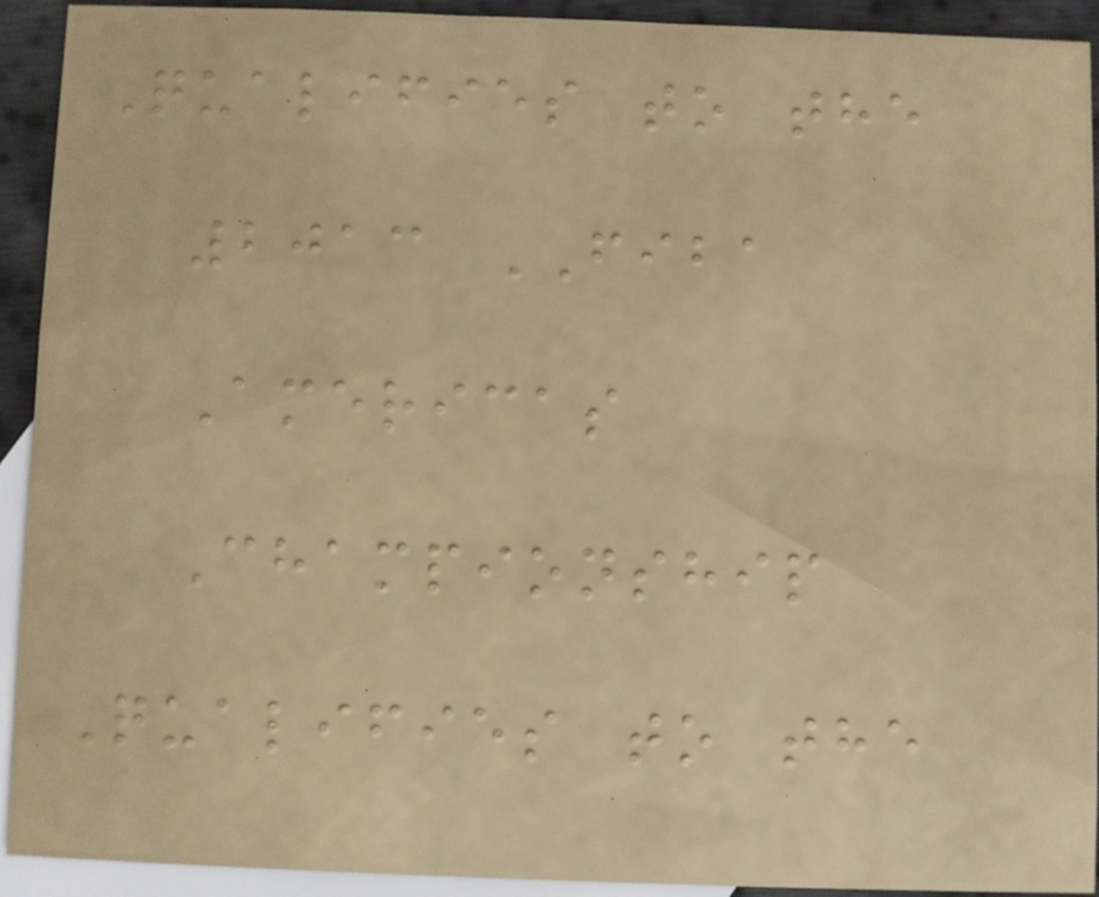Qualifies to the
2013 FIBA
Americas
Championship
Qualifies to the
